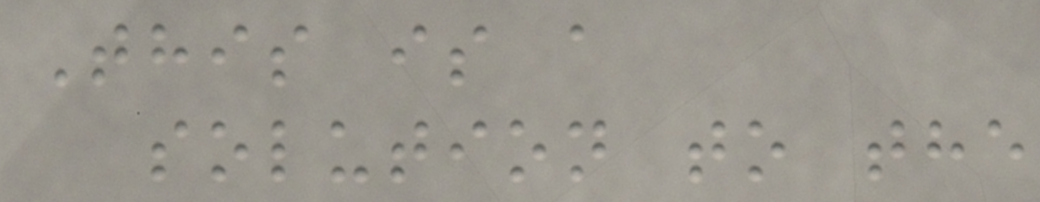This is a
solution to the
